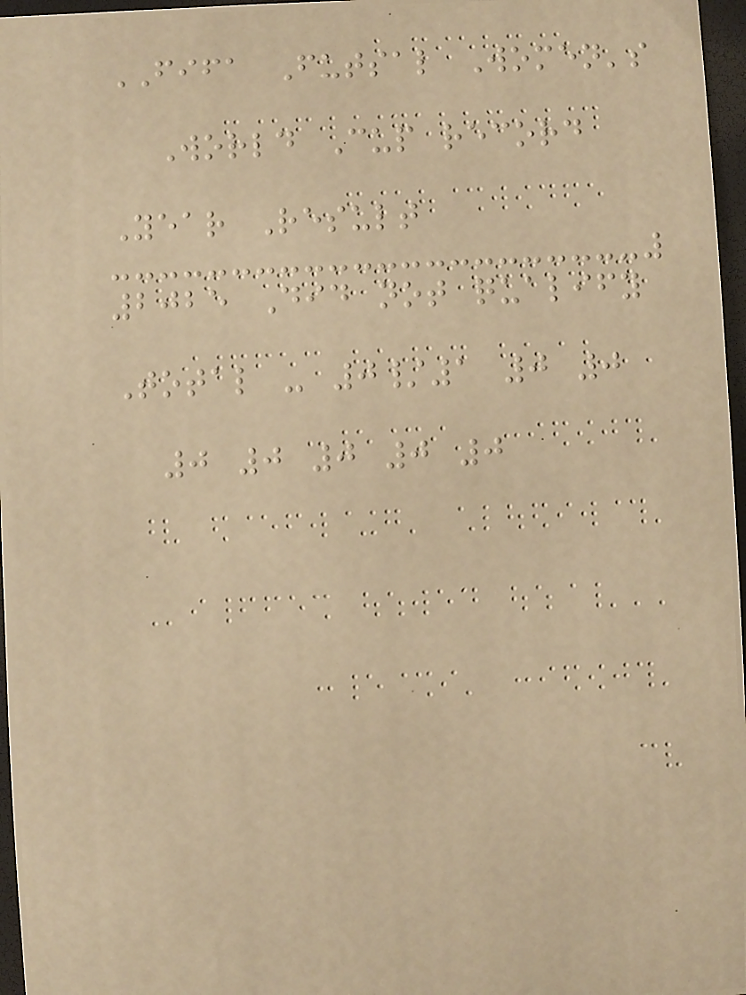FIFA Futsal Women's
World Cup record
Year Result
2025 Did not qualify
Total - 0/1 0 0
0 0 0 0 0
